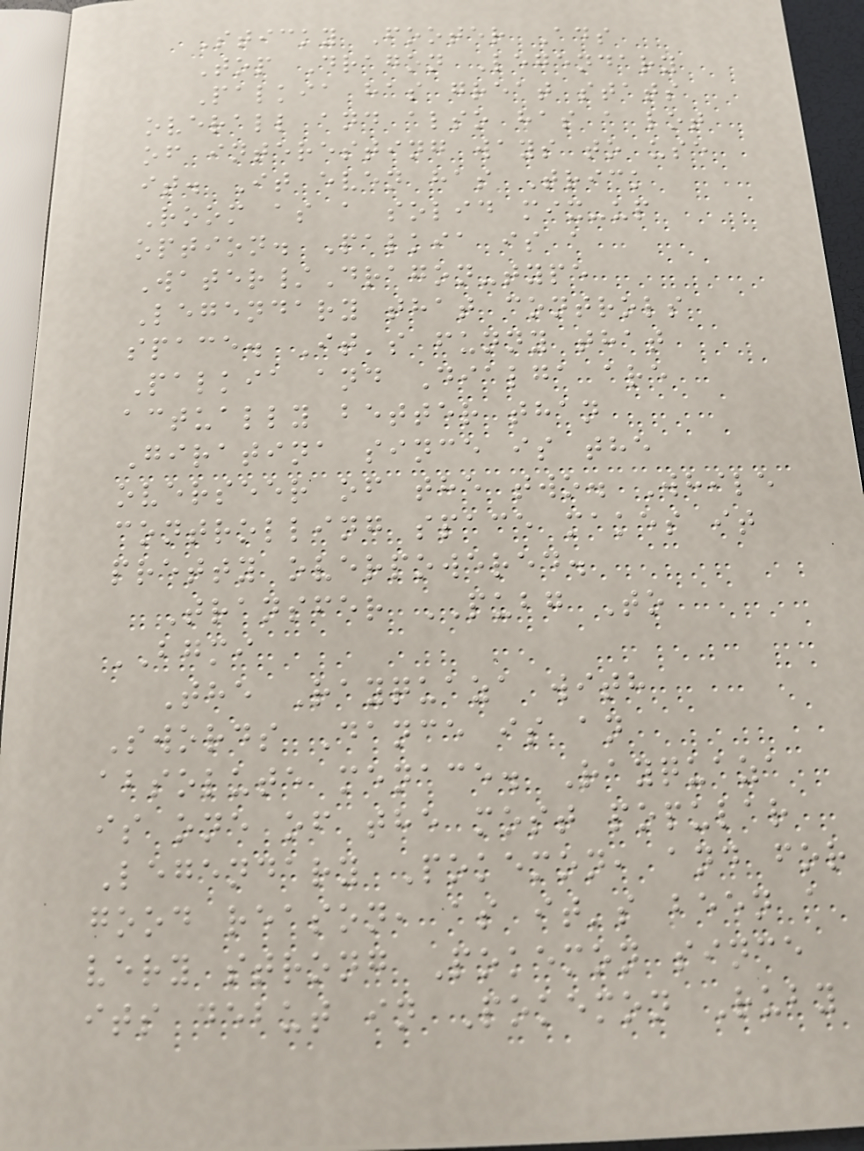Sticky Footer Ads
Top Dragon Legendary
Palkia has great stats
overall and also has a lot
of interesting ways to use
it. It even has Trick
Room as a solid mix-up
option. Palkia is a
Water/Dragon-type
Legendary that controls
space. It's funny that
Palkia and Dialga are
actually better than
Giratina since is the
overseer of the two. While
controlling space makes it
pretty overpowered.
Transfer PUBG To
BGMI
The Rayquaza with
Swords Dance is an
absolute menace. Rayquaza
is one of the most popular
Legendary Pokemon, and for
good reason, as it's been a
very strong Pokemon since
its debut in Pokemon Ruby
